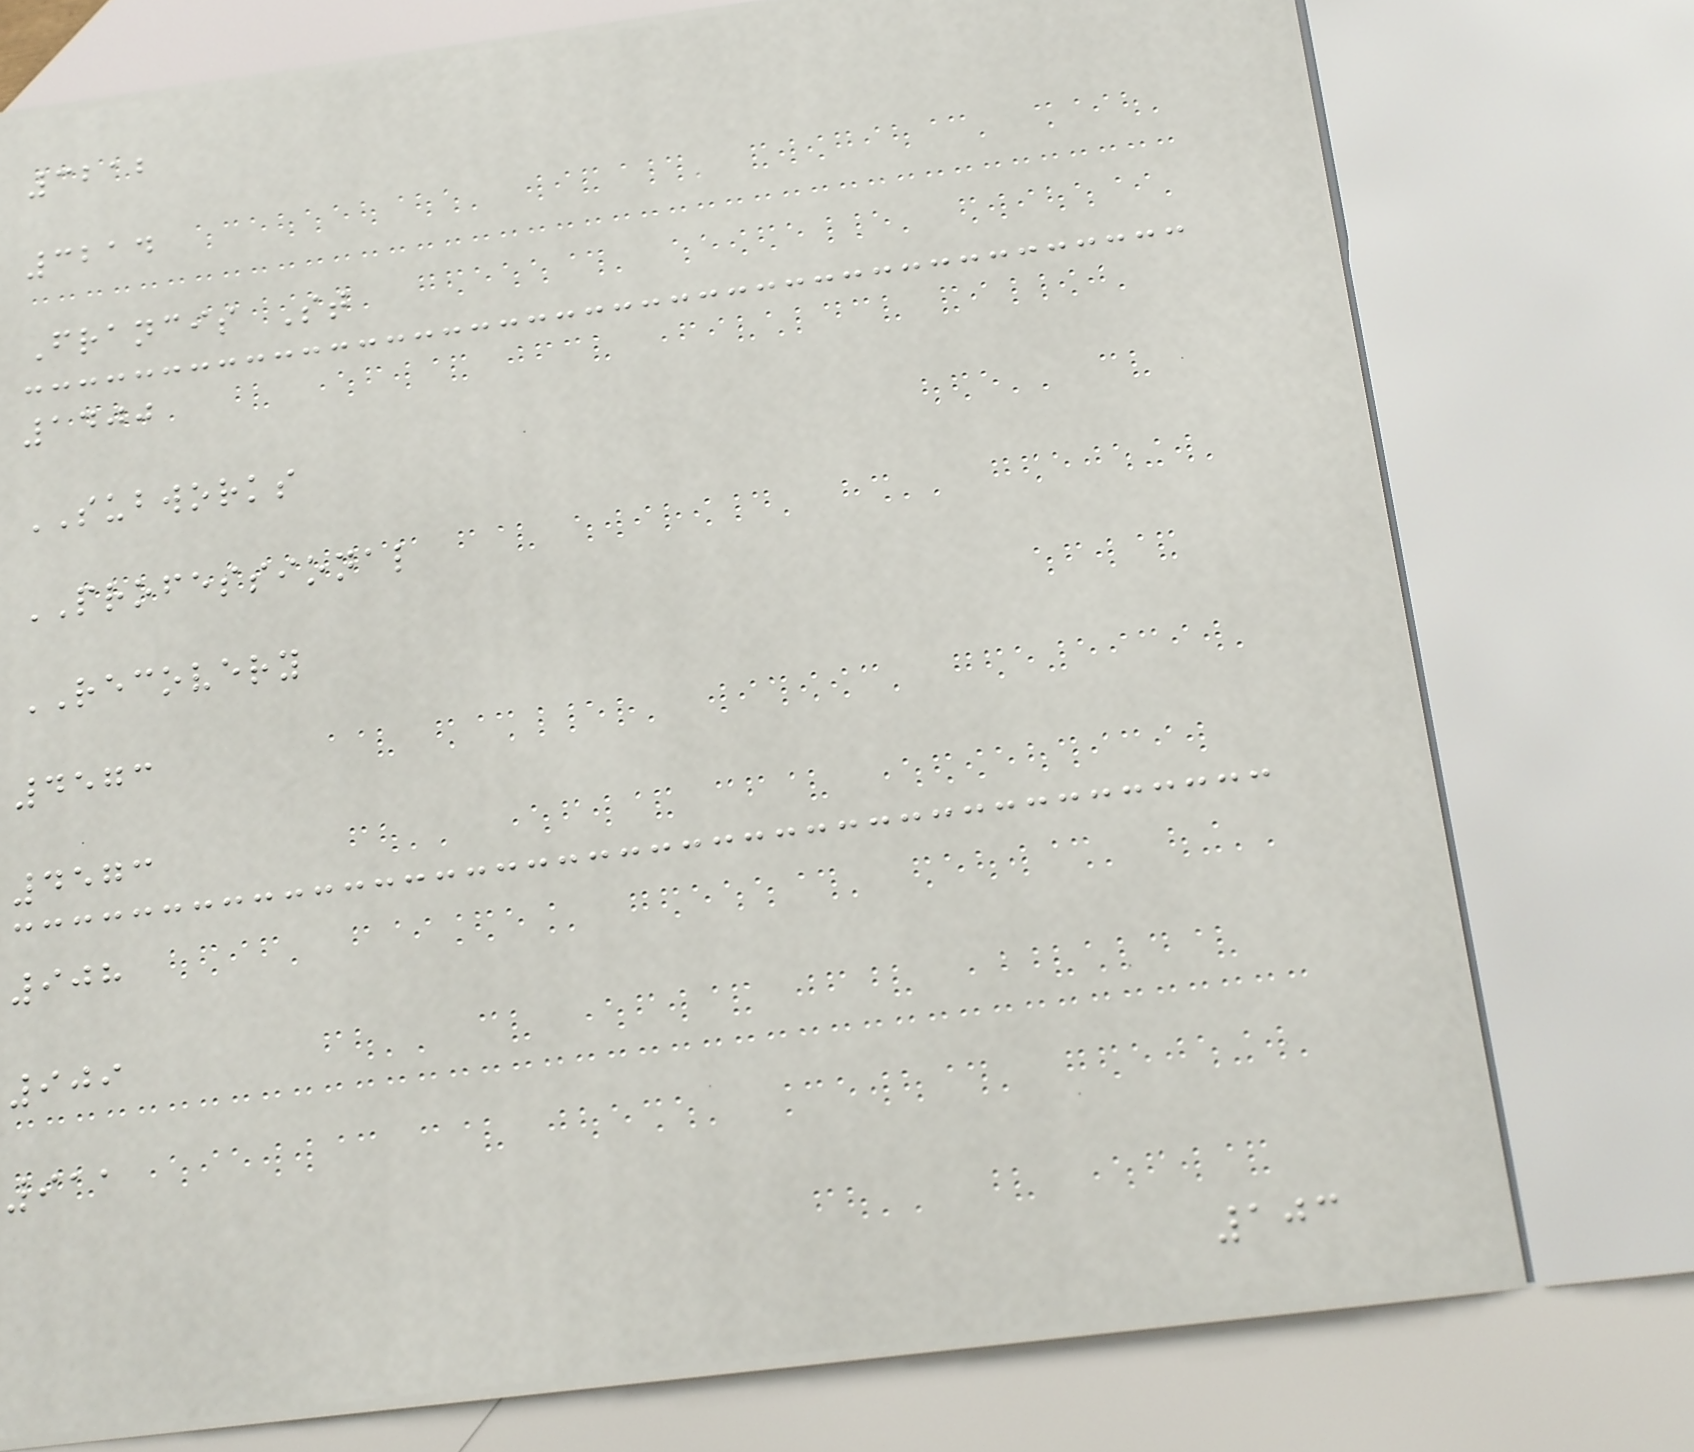3212
3214
Francis St
1400
SUBWORKS
PROFESSIONAL
RECOVERY
4573
4573
908
909
911
103
